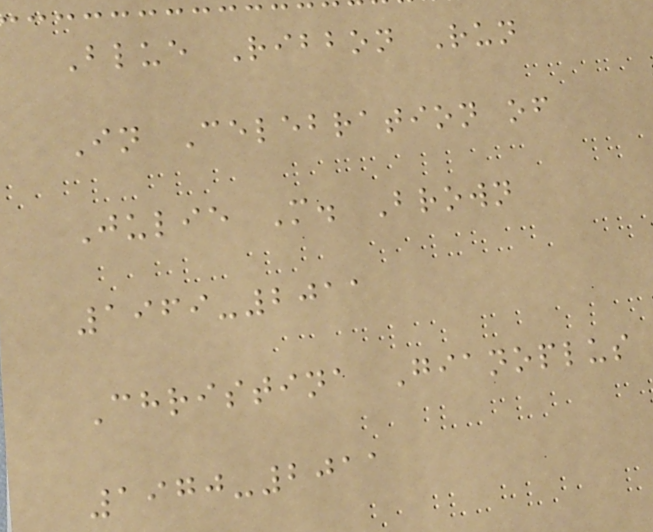Blue Ribbon Run
In Celebration of
Julie M. Brown
1969-2011
Christina Gianoplus
1970-2011
